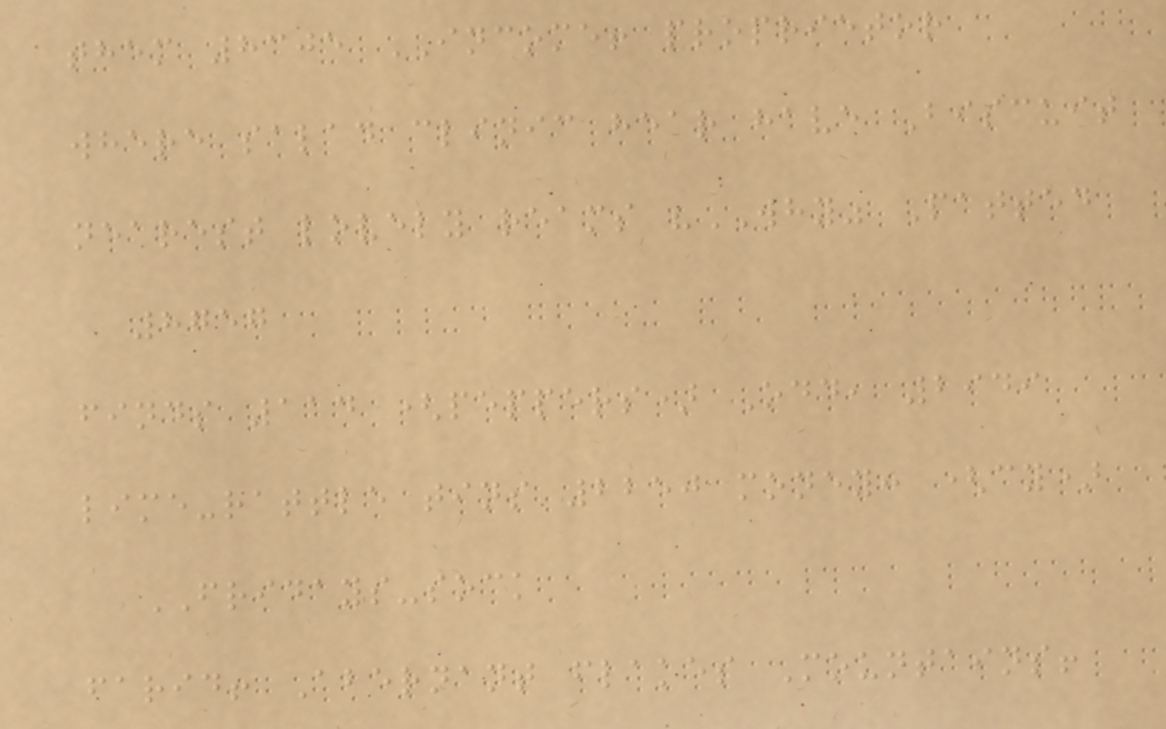them 8305 INCOME! proprietor
where salad clinic hear have Biscuit
nearest lovely reams "WHY" Patted
8757
finds 114 (peppers) Odd, 2949
lime-rattle tins 2250 money: (cy)
FRIDAYS-sock
farid! Abernant flakes Mountains!
